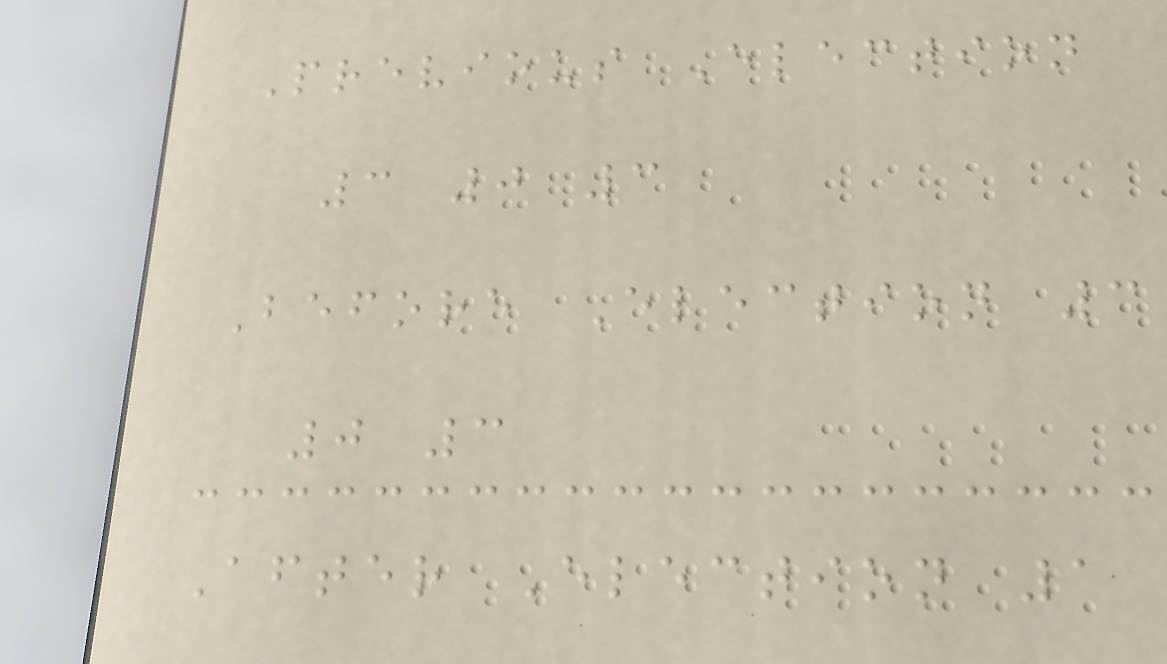Previous Election
3 0 3
Before Election 3
0 3
After Election 1
